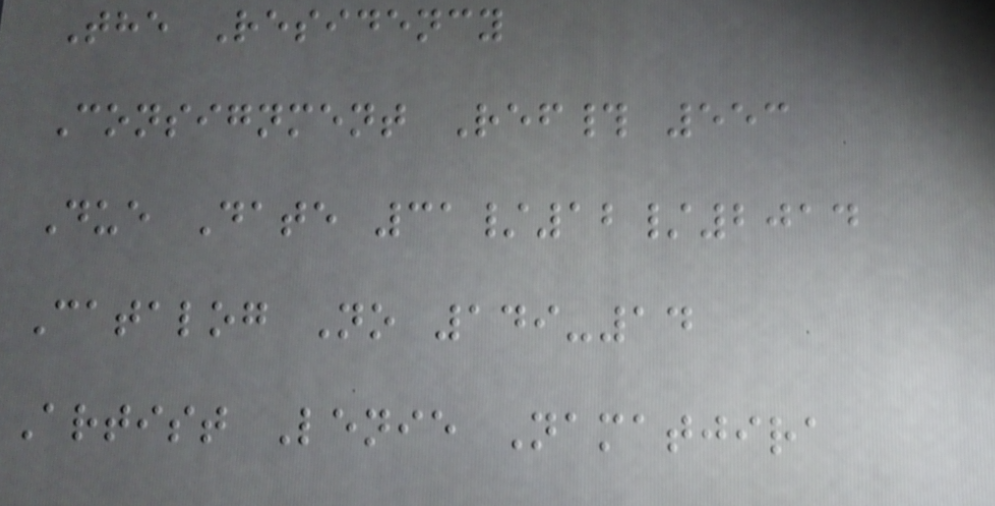The Residency
Consignment Ref# 553
Due Date 31/12/2014
Catalog No 149-14
Artist Lenie Namatjira
